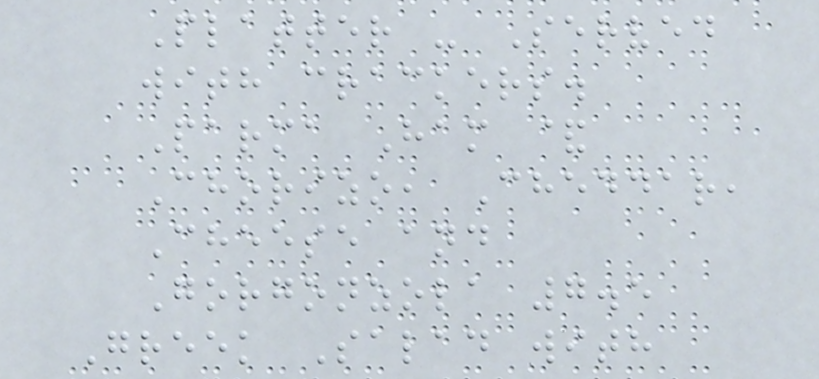Platter - Served
with crackers.
Parma Ham &
Chorizo, Cheddar,
Cheese and
Gorgonzola 7.5
Greek Salad with
